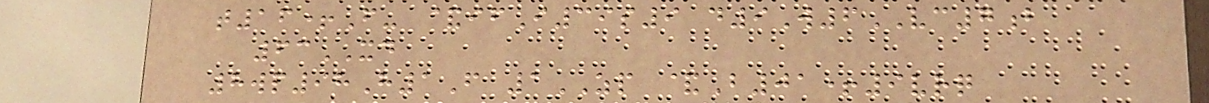t16+F- &ifI39s9 d9W6VC7b
63XD
8wp98H1F 1ZP &B01+9vrq
